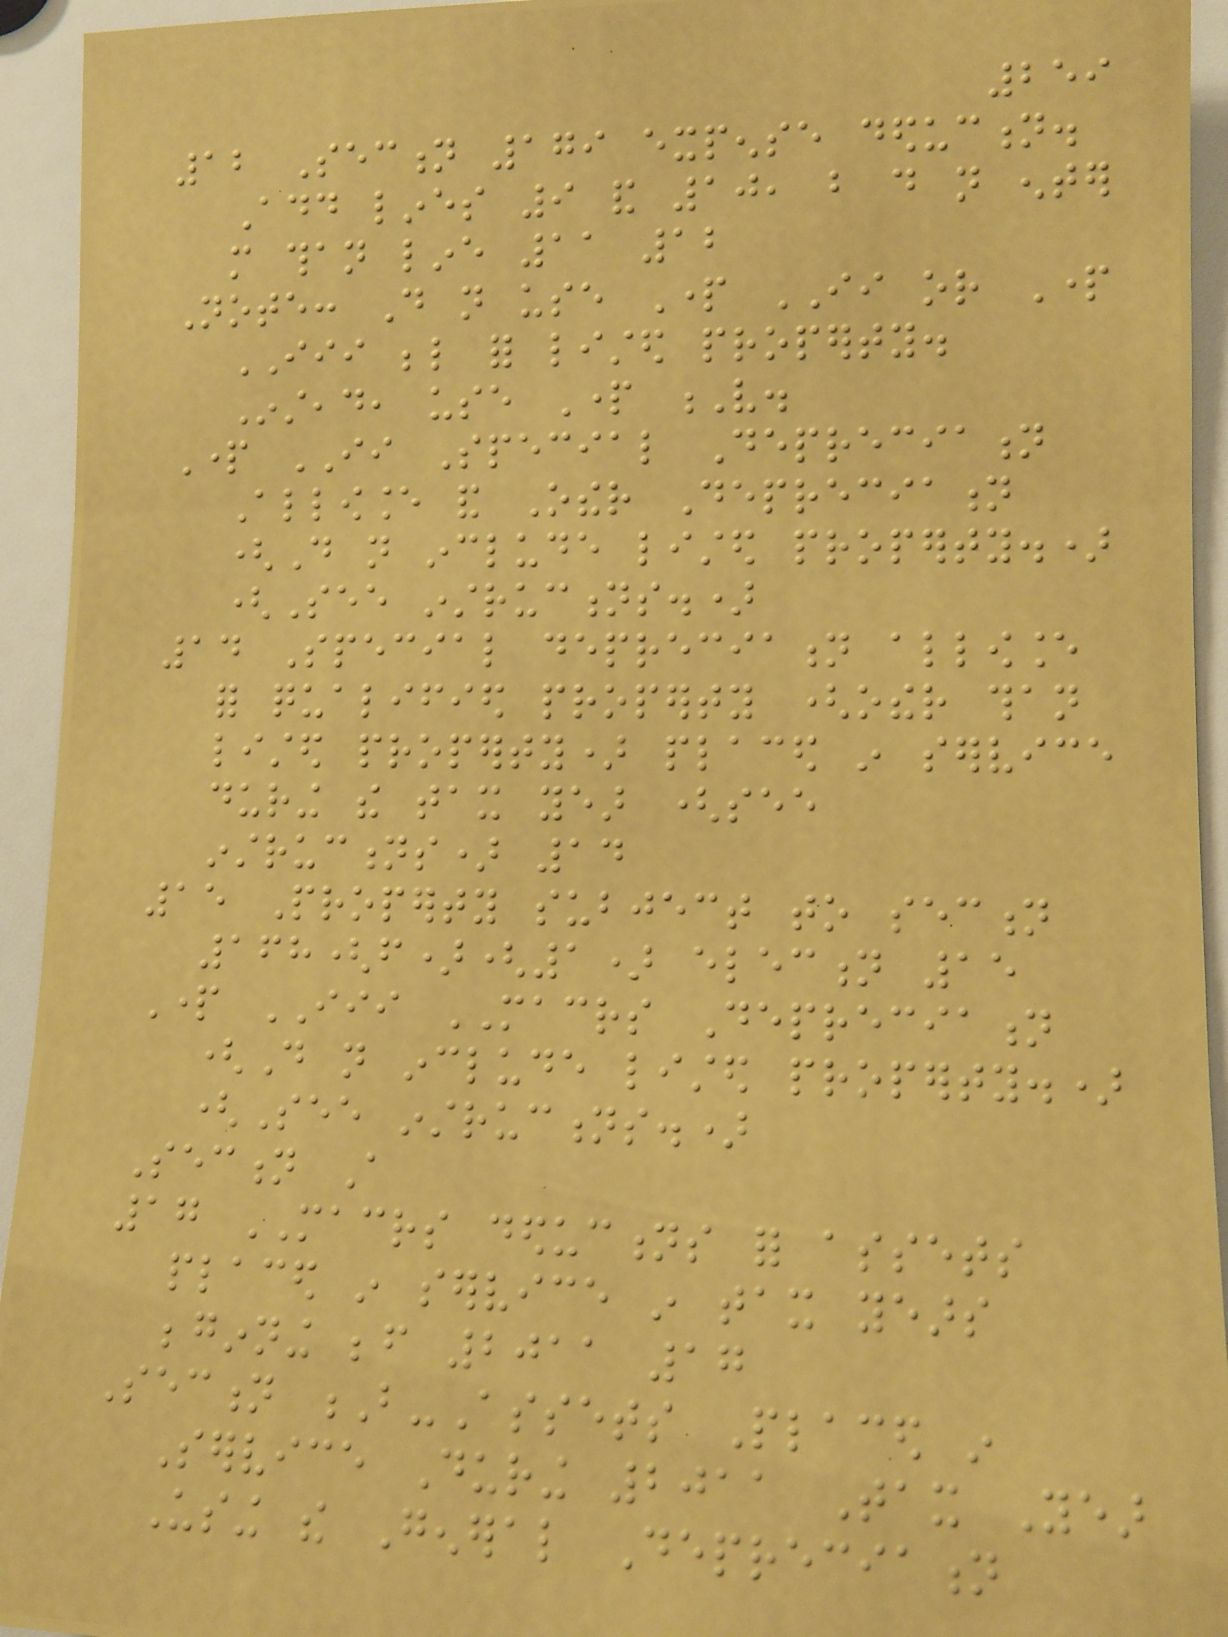259
12 Section 179 expense deduction.
Add lines 9 and 10, but do not enter
more than line 11 12
Note: Do not use Part II or Part
III below for listed property.
Instead, use Part V.
Part II Special Depreciation
Allowance and Other Depreciation
(Do not include listed property.)
(See instructions.)
14 Special depreciation allowance
for qualified property (other than
listed property) placed in service
during the tax year (see
instructions) 14
15 Property subject to section
168(f)(1) election 15
Part III MACRS Depreciation
(Do not include listed property.)
(See instructions.)
Section A
17 MACRS deductions for assets
placed in service in tax years
beginning before 2011 17
Section B-Assets Placed in
Service During 2011 Tax Year
Using the General Depreciation
